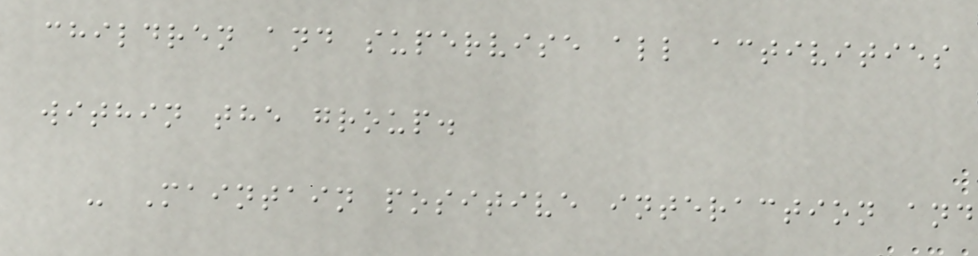children and supervise all activities
within the group.
- Maintain positive interaction and
